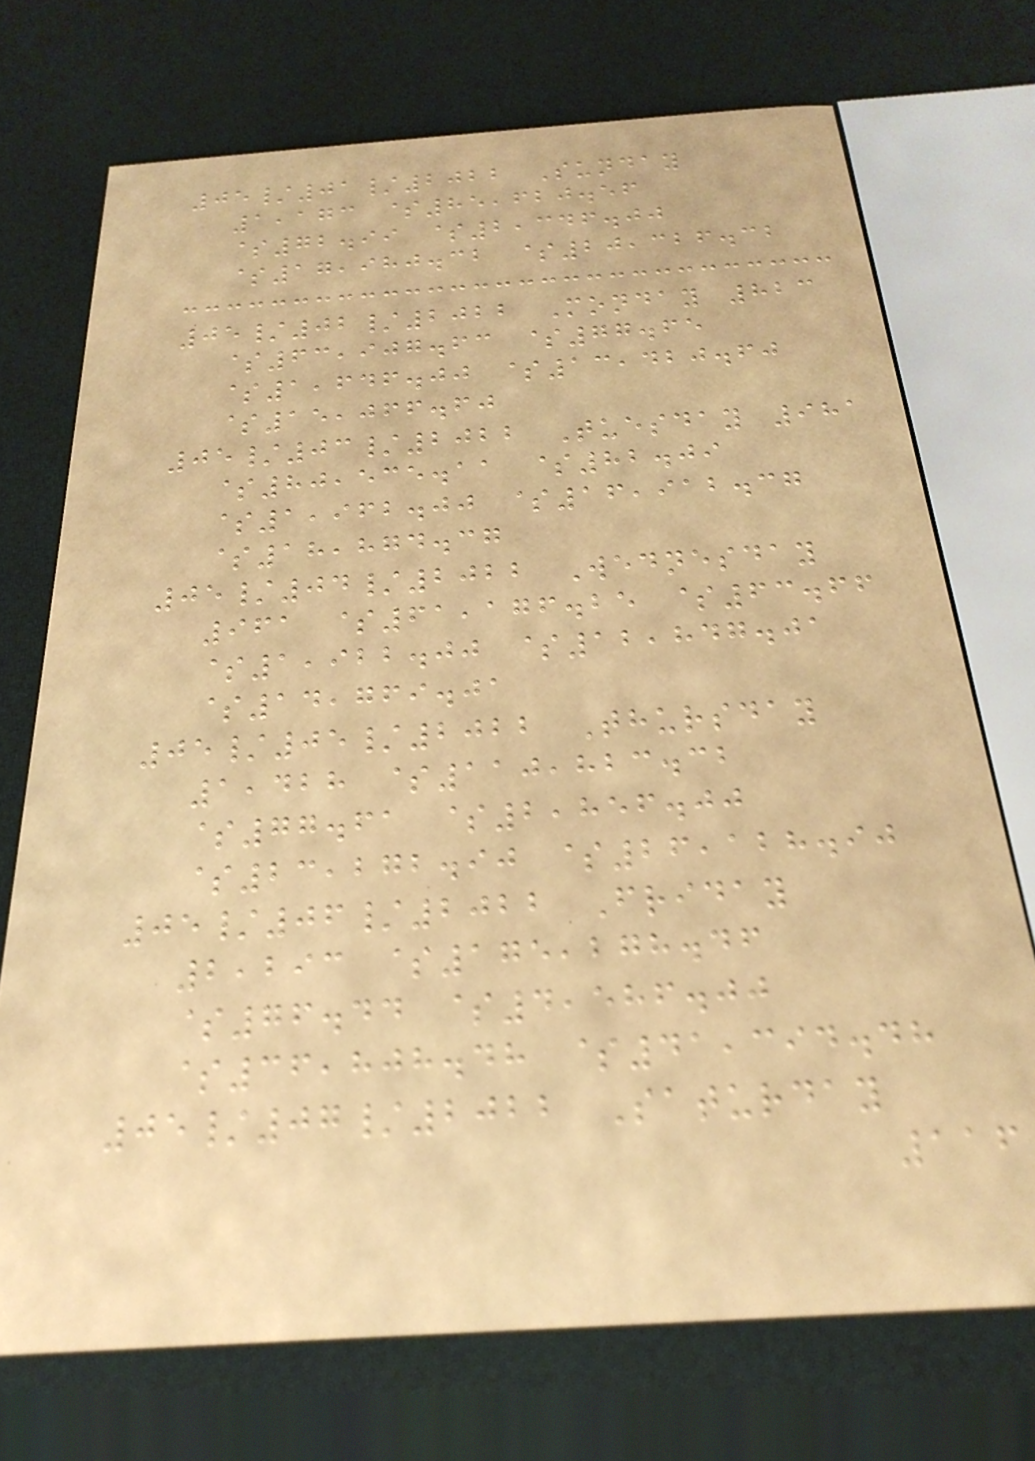05/01/2022 Sunday
1,173 $85,620.56
$72.99 $2,346.00
$17,980.32 $20,326.32
05/02/2022 Monday 823
$63,907.63 $77.65
$1,646.00 $13,420.60
$15,066.60
05/03/2022 Tuesday 981
$80,535.11 $82.09
$1,962.00 $16,912.37
$18,874.37
05/04/2022 Wednesday
961 $61,176.25 $63.66
$1,922.00 $12,847.01
$14,769.01
05/05/2022 Thursday
1,428 $110,823.32
$77.61 $2,856.00
$23,272.90 $26,128.90
05/06/2022 Friday
2,293 $175,278.46
$76.44 $4,586.00
$36,808.48 $41,394.48
05/07/2022 Saturday
116
